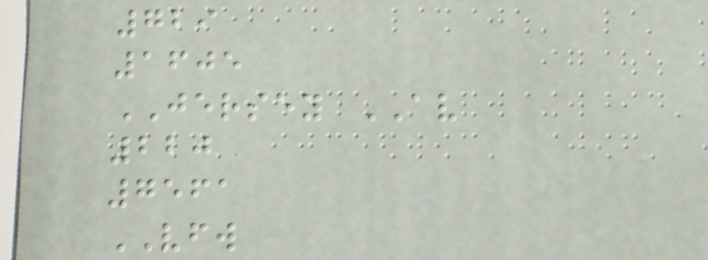729
1605
JERSEY AV
220
7561
VFW
